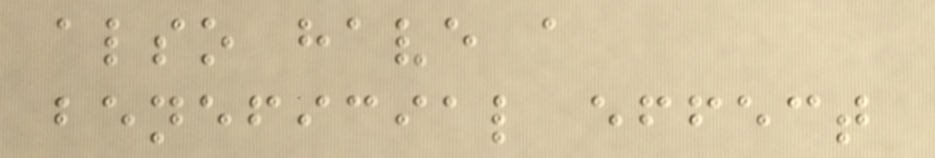also have a
beneficial effect
